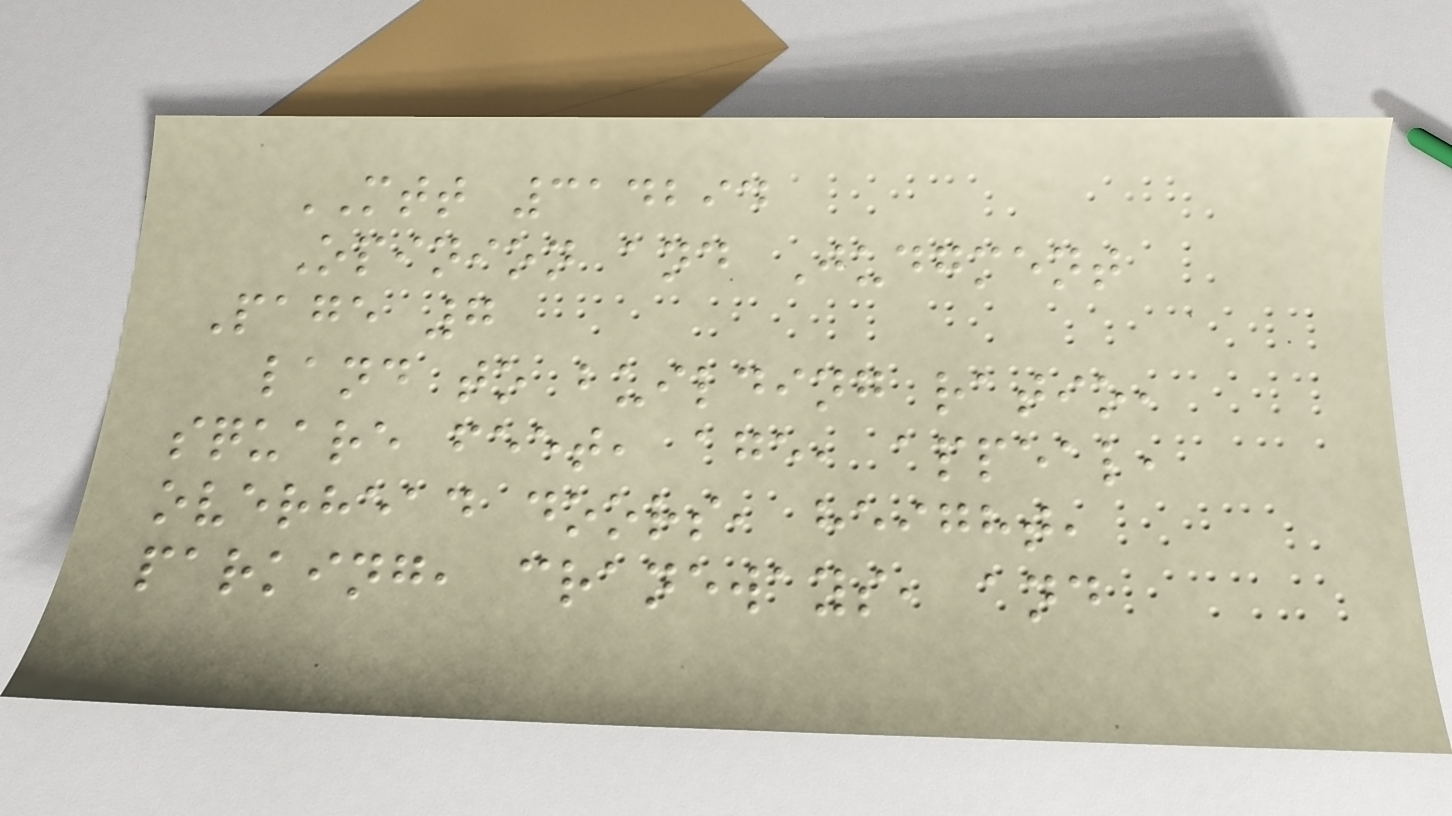MTT 314294
Opinion and Judgment
Page 7
land to building ratio,
square feet, age, appeal,
overhead doors, height,
parking, craneways, and
